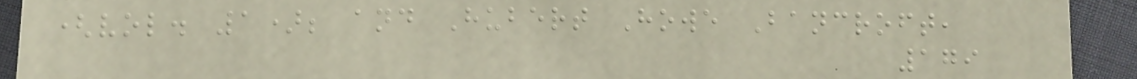(vol. 1); and Hubert Howe Bancroft,
179
